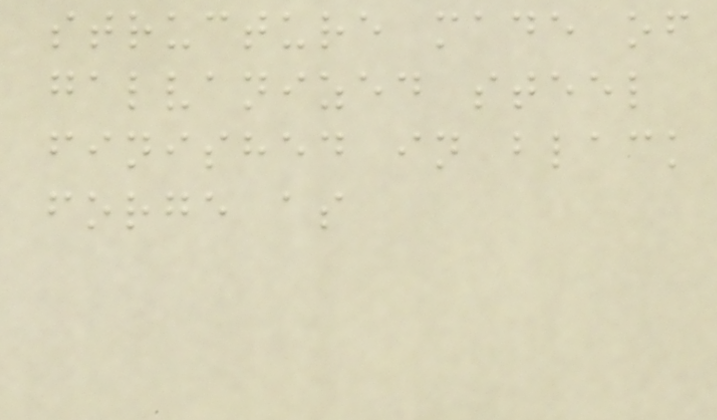structure made of
galvanized steel
finished in black
forge as
